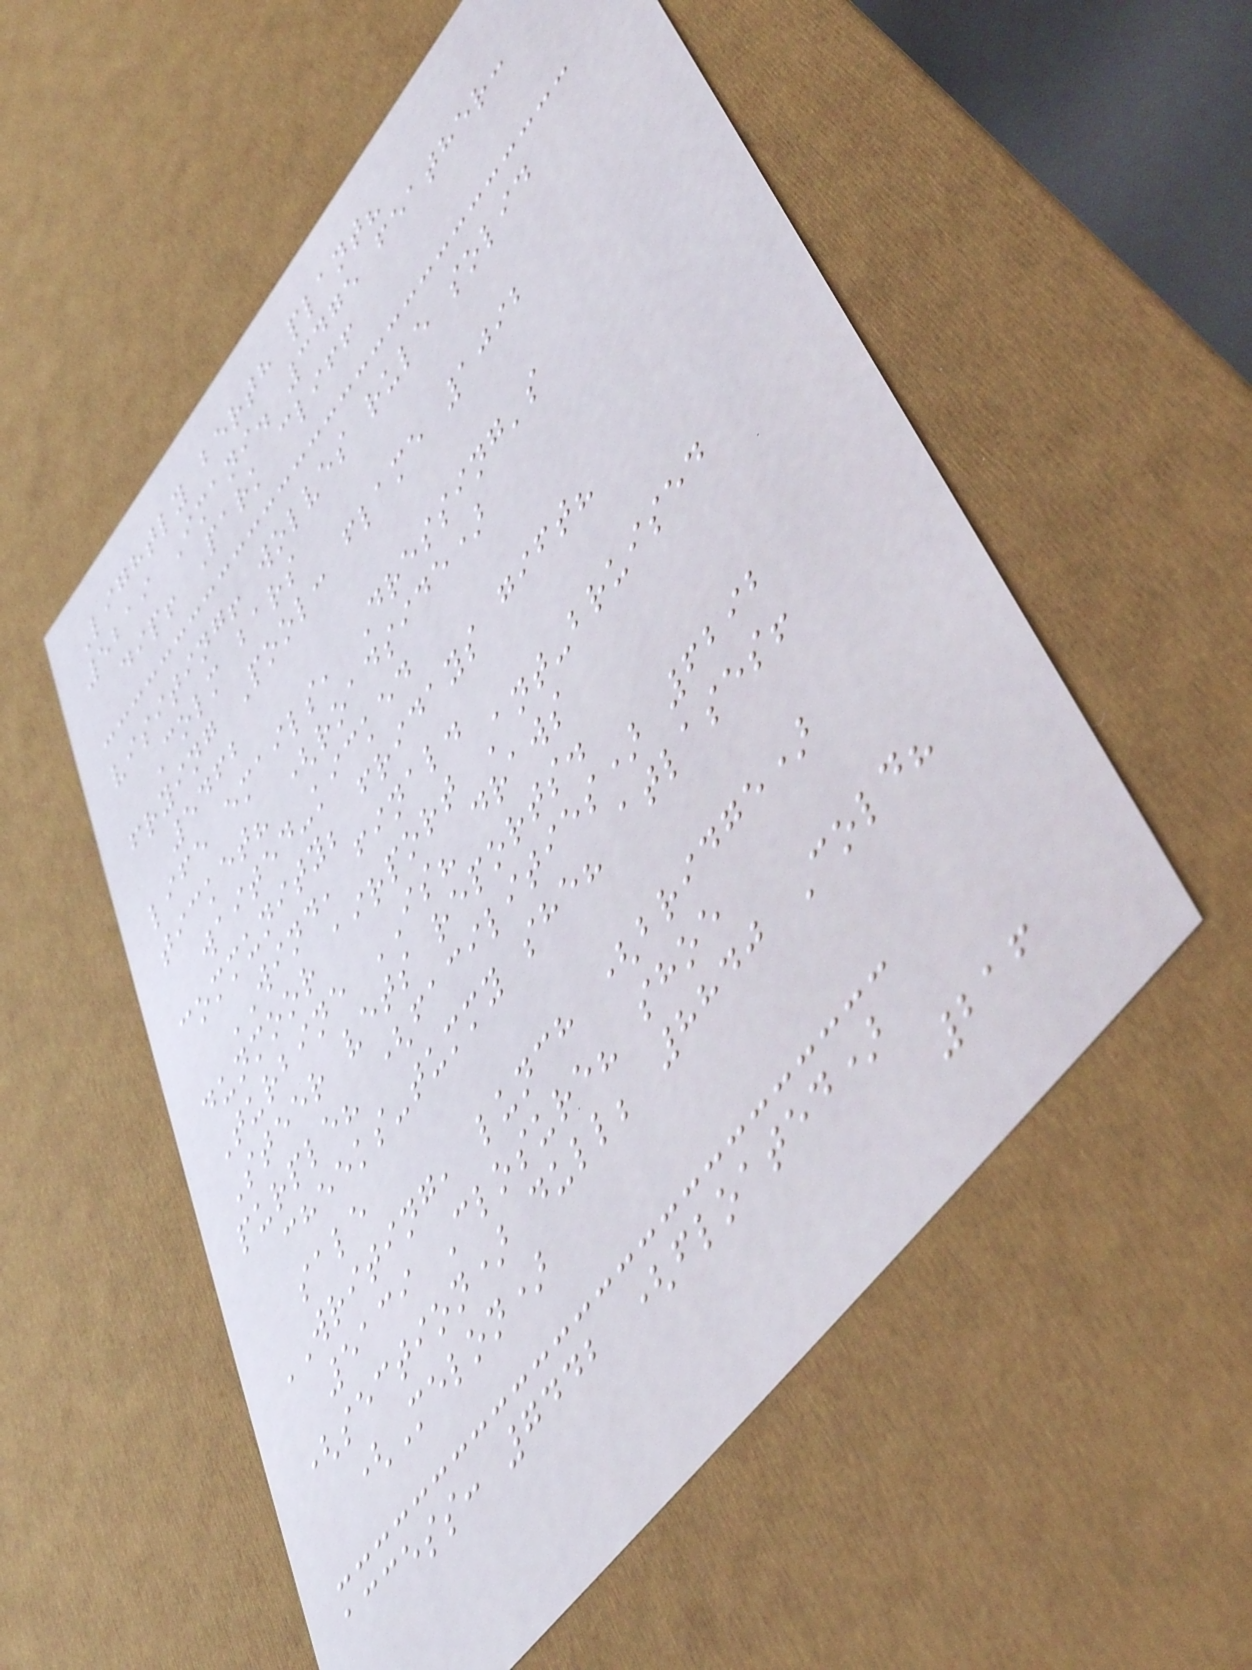Lightly berth plant?
5219 Imani. 3475 feather:
dip! Park cliff
visiting! wolves rule solid
Colm bars
frying Pool: flame 1092
5462
life emails, Dressing's
ticket? (roadside)
waited-kicked
community; fridays gift?
WIND, final.
dunmoor airport Ant-bruised
Turbine IS? draws
Steer vets reports.
purple? (facilities) 6292
cheeks-tummy she? atlases!
sale
WRITING, lunch (bridge)
5139 Closure? shoe
(section) dull; 8840 Cold?
(Melon)
access: 7442 (floated)
216
